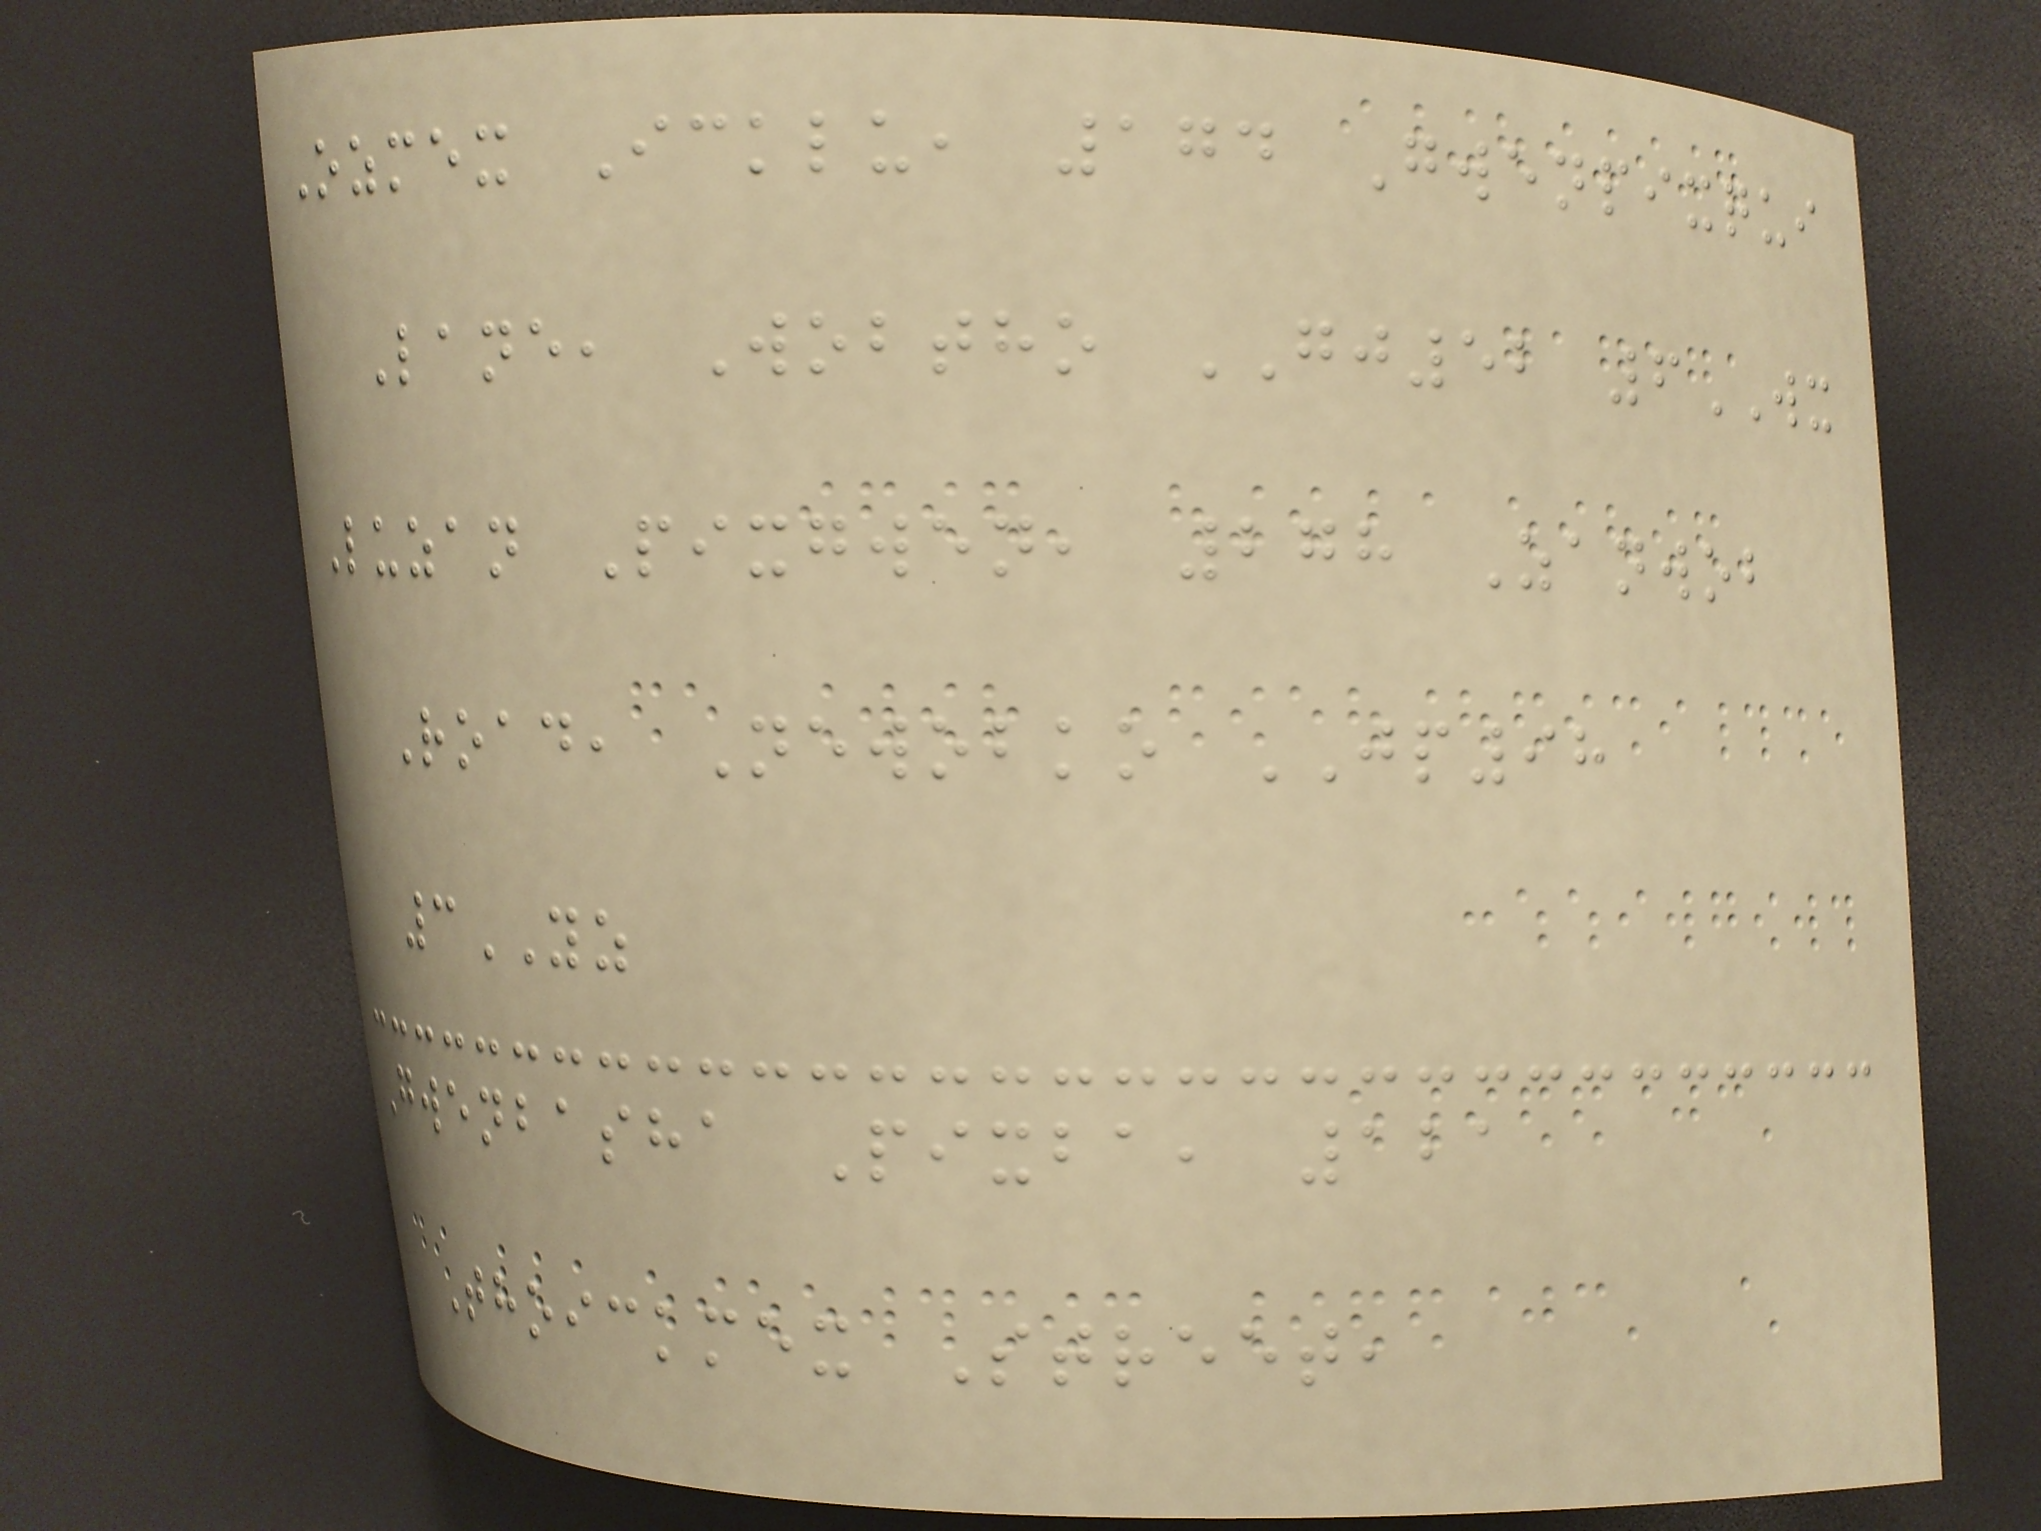Ozmex Icklu, 174 Gwenpixqui
Lane, Wobtho GJ52 6WX
Luzan Pixgwen, 278 Zanwob
Road, Newobko JP98
3YZ
Gwenbasha Pixba, 121
Thoickmex Street,
